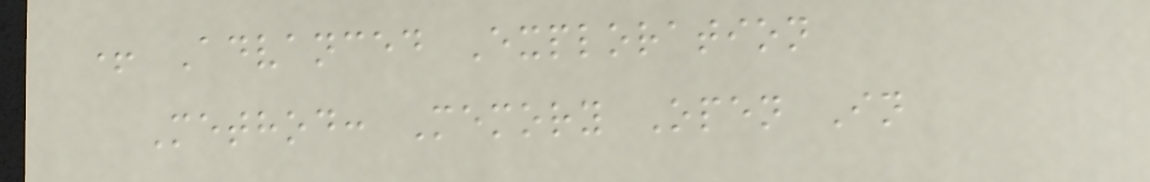+ Advanced Exploration
Method: Memory Open In
